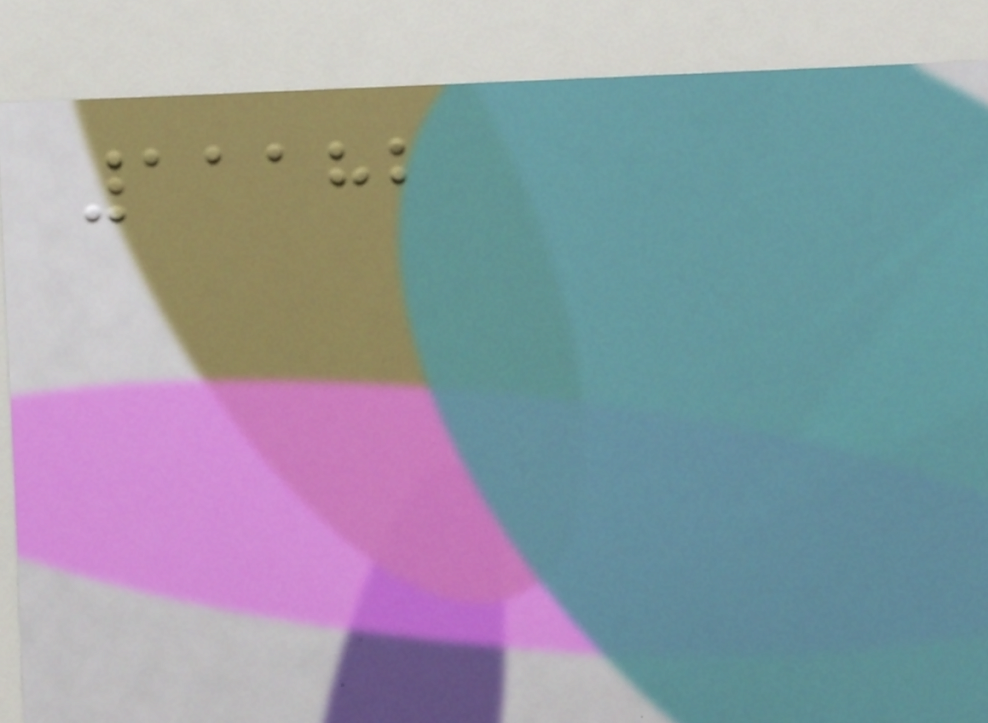11182
